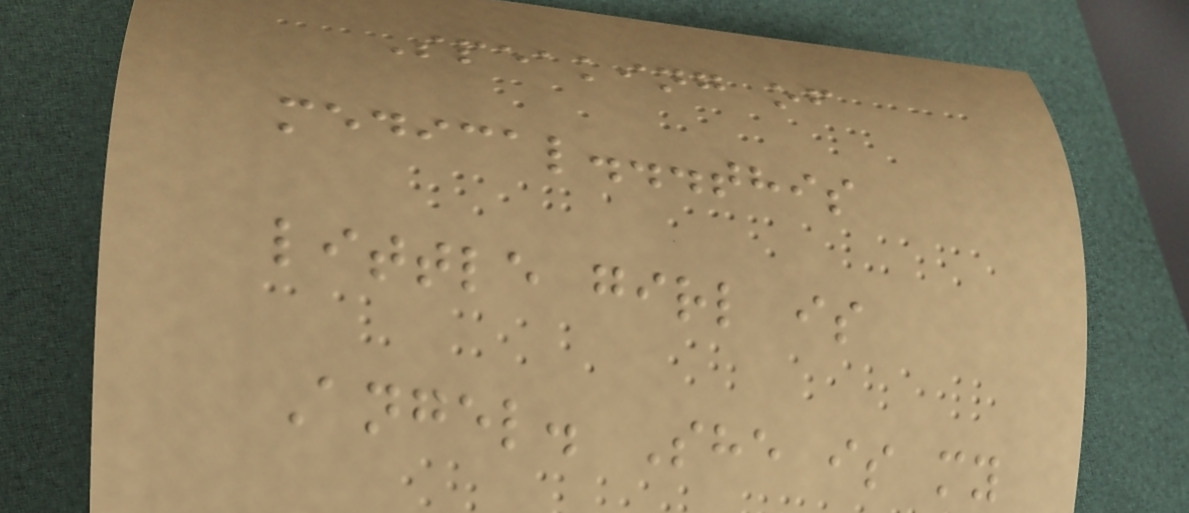Speaking of
medical...this
little girl is
Angel. She is my
